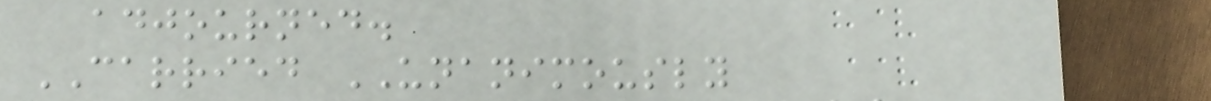adjourned.
CARRIED UNANIMOUSLY
